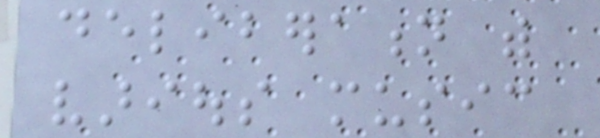deliberation with
various music
